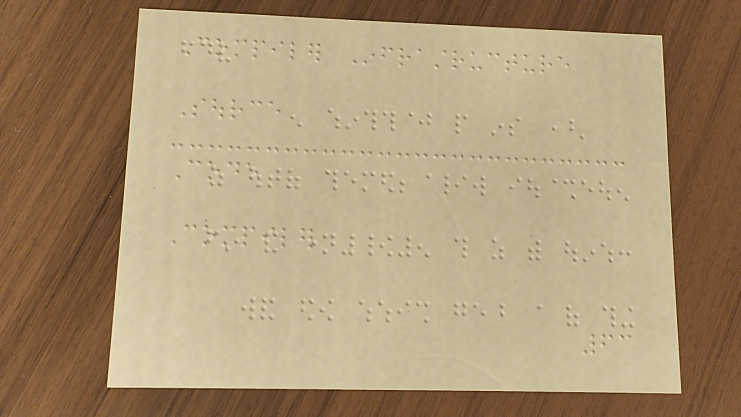Compiler Infrastructure
Source
Code
Compiler
63
